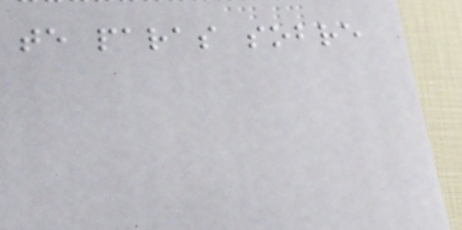te paras sobre
